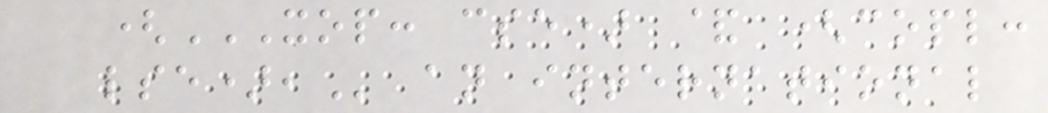(XOP: CSE) & (COPL:
LSE), an international
